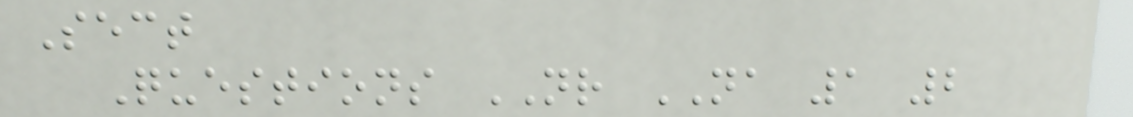Sect
Questions NR NA 1 2
